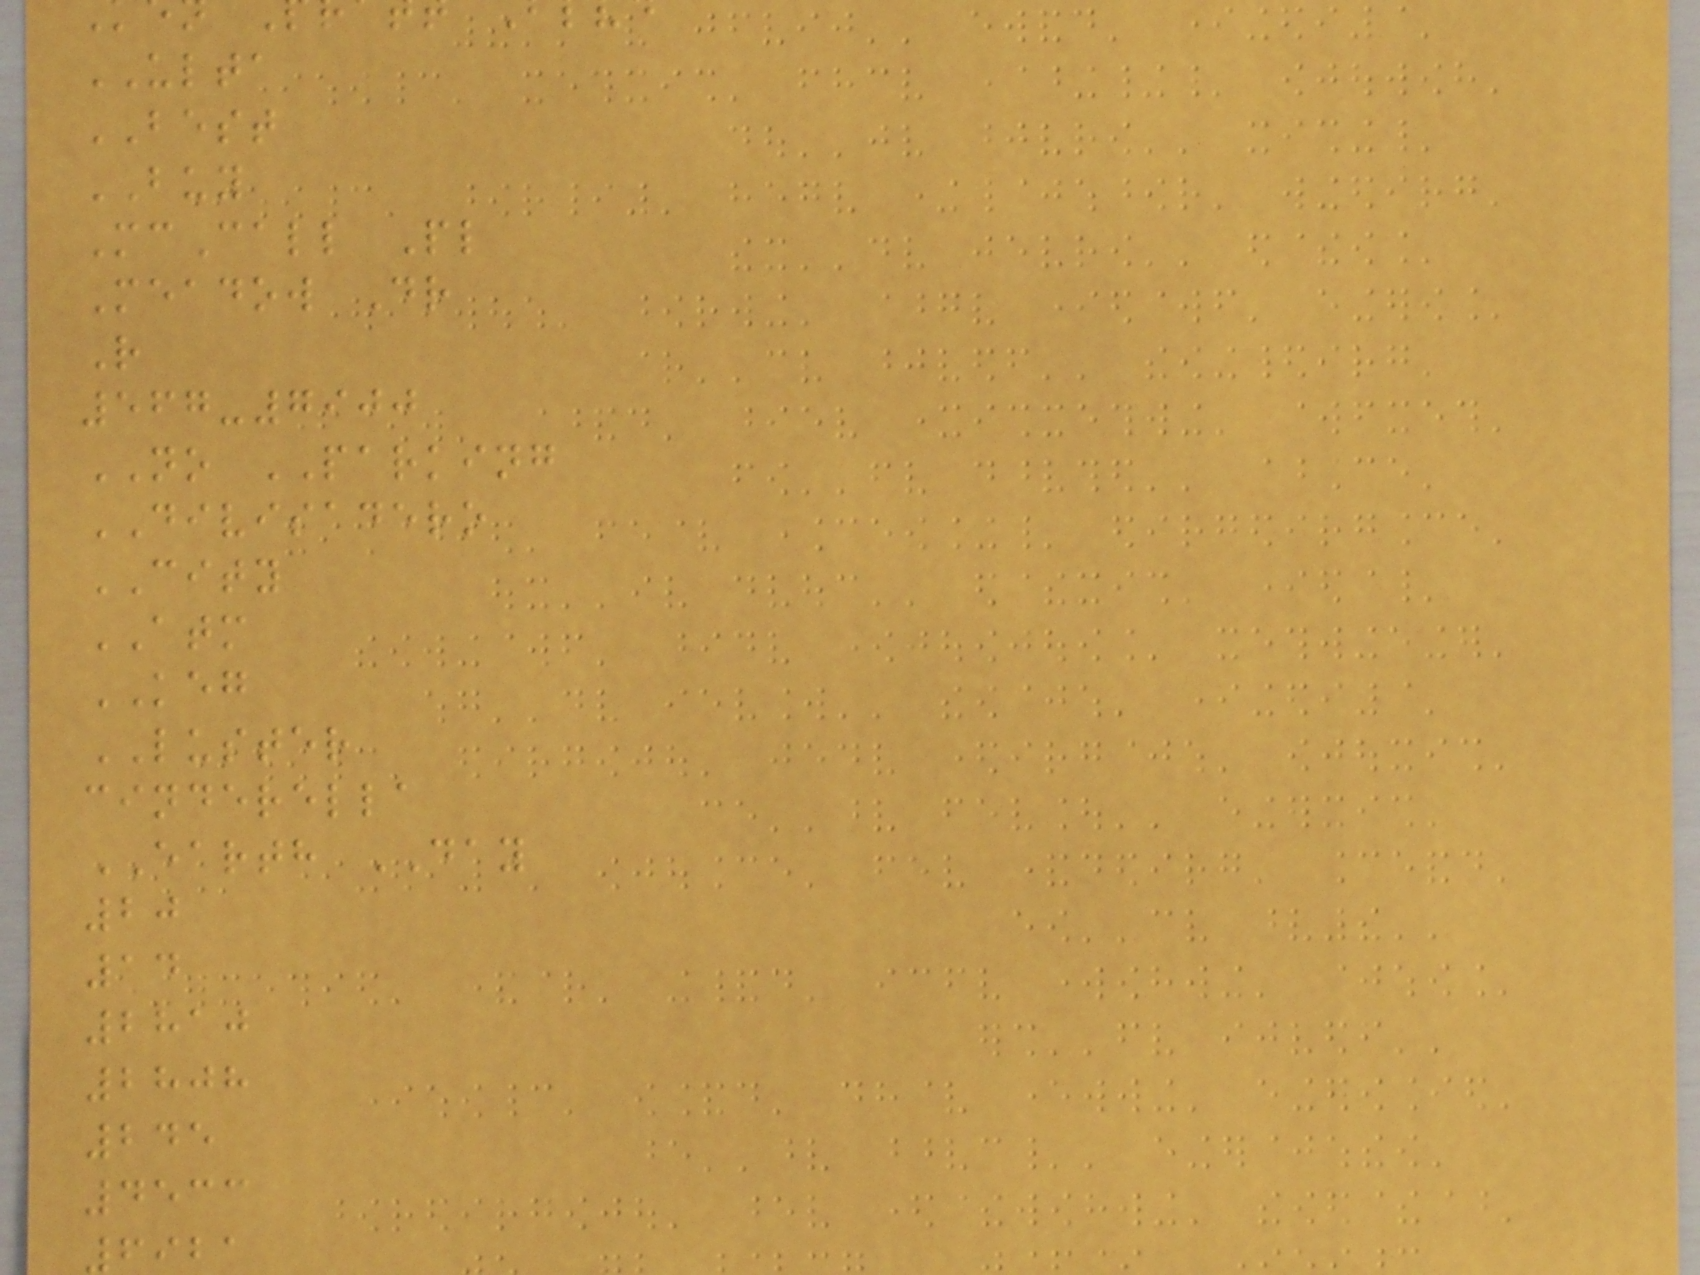ULTA
BEST
BUY
McCall Pl
Meadow Dr
R
567-7900
NO PARKING
DIVISADERO
CITY
ATM
KEG
LUSTER
cinderella
EARTH DAY
20
14
2810
2808
245
4533
6921
